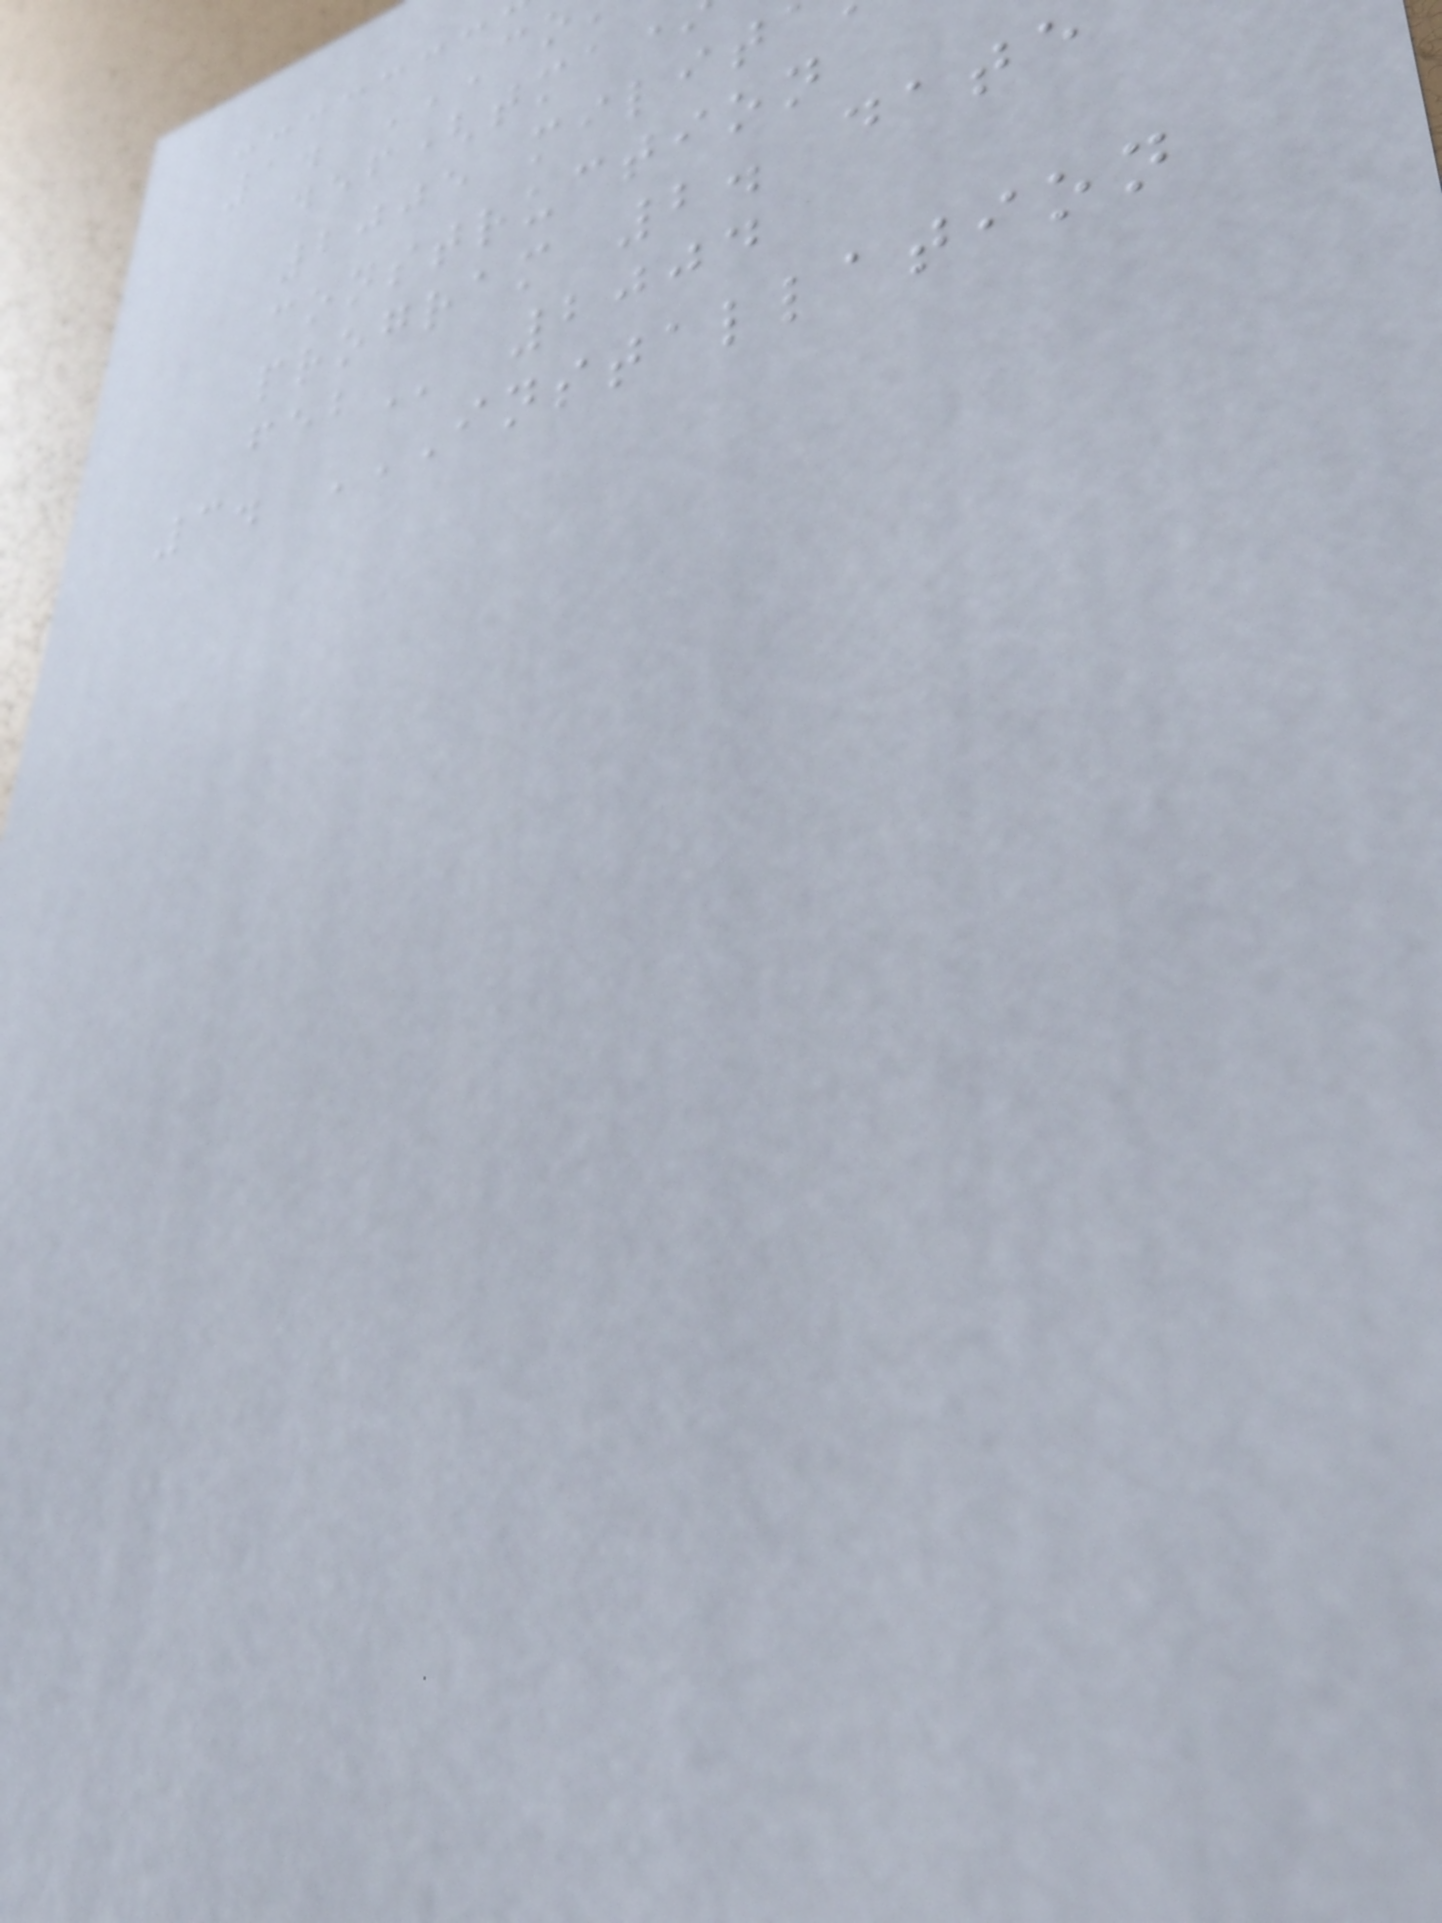2005
construction
program 2. date
2004
3. INSTALLATION
